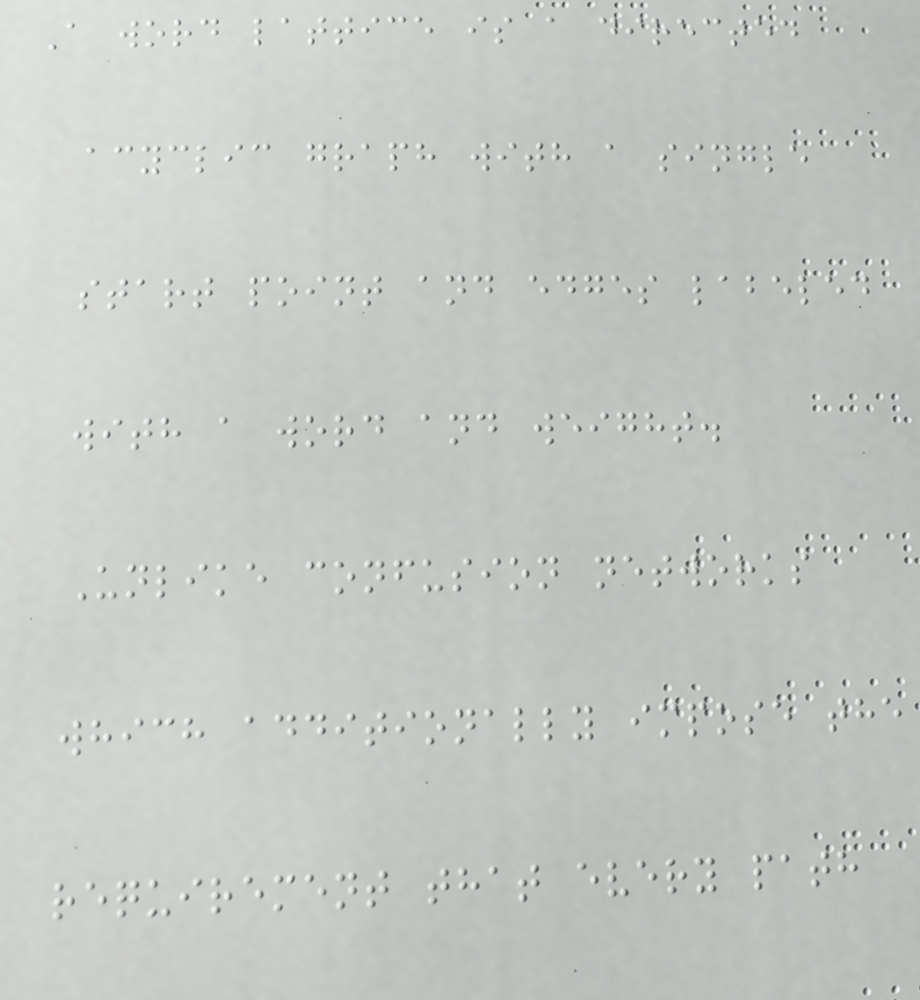A word lattice is a directed
acyclic graph with a single
start point and edges labeled
with a word and weight.
Unlike confusion networks
which additionally impose the
requirement that every path
